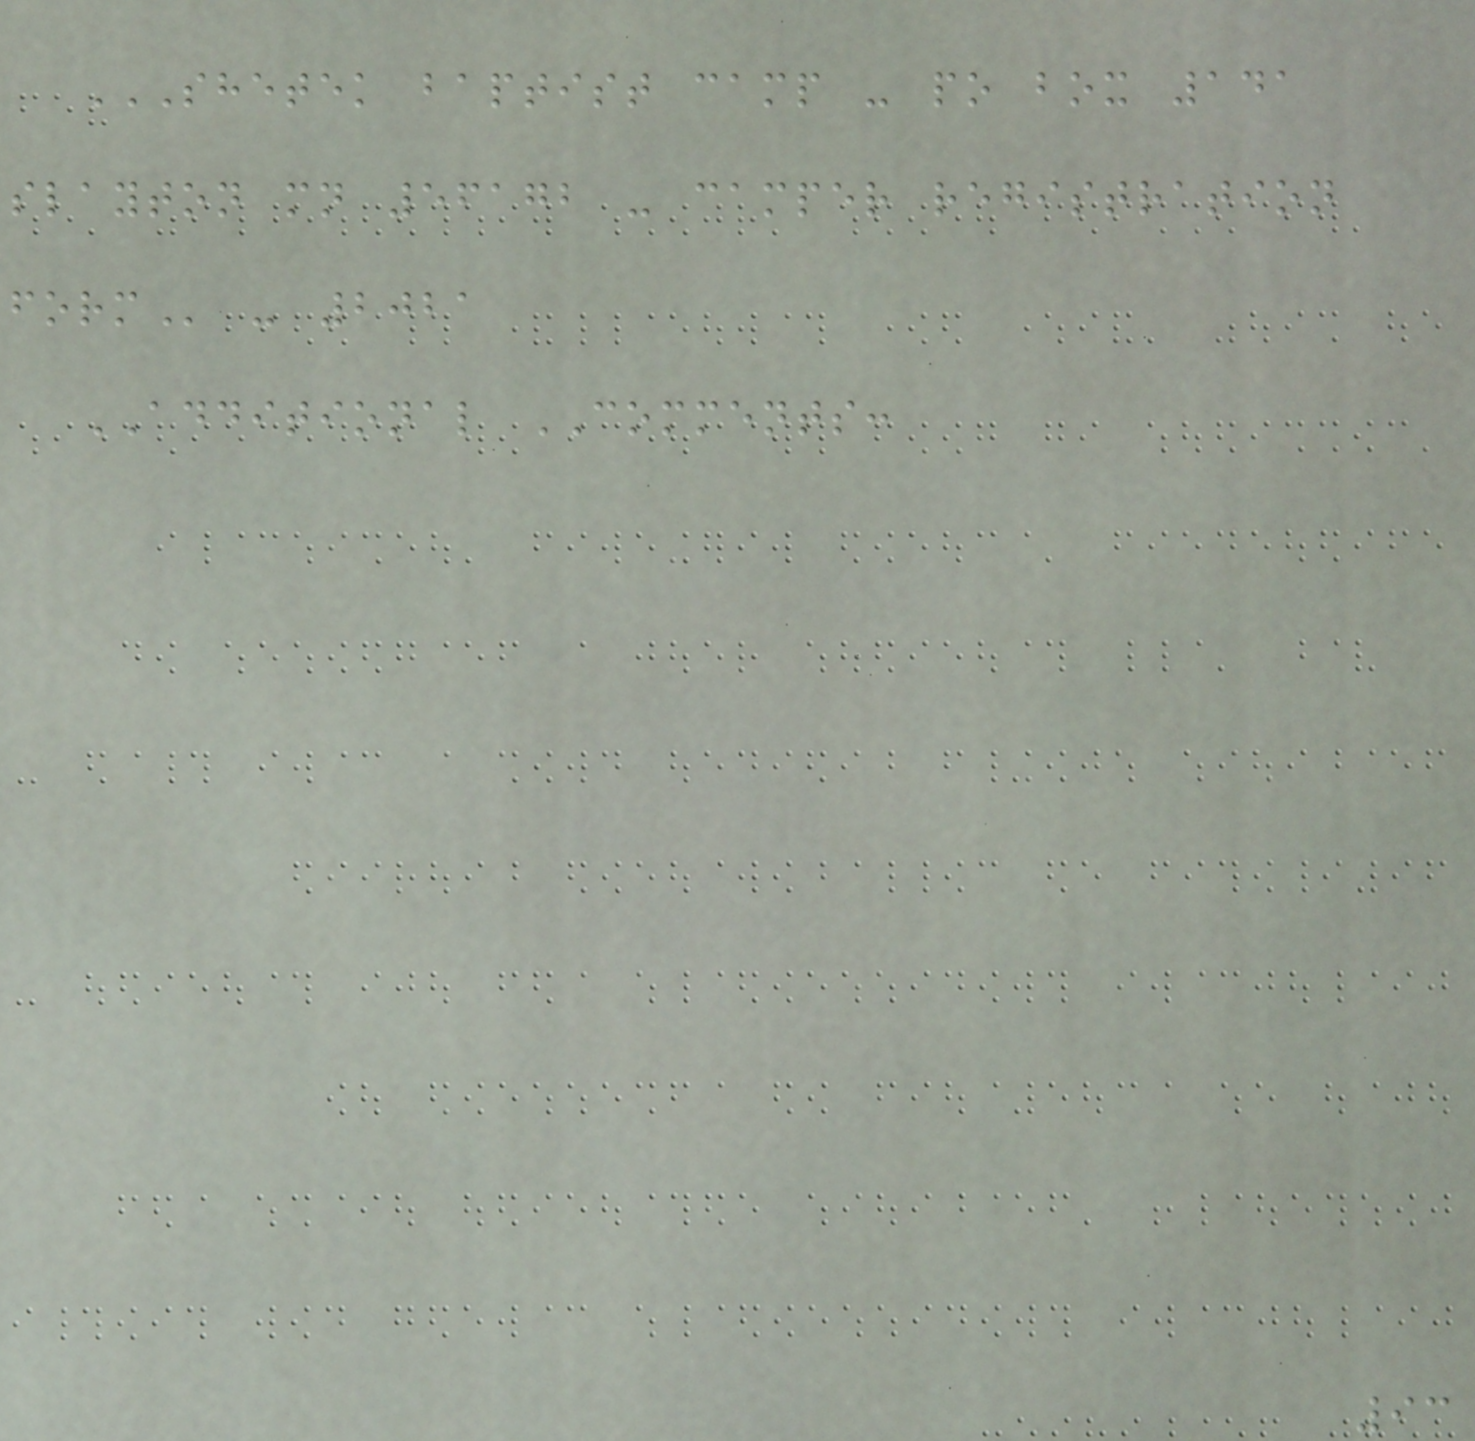SHETEK BAPTIST CAMP - PO BOX 141
SLAYTON MN 56172 - CAMPER REGISTRATION
FORM - 2021
ADDITIONAL COMMENTS:
93
